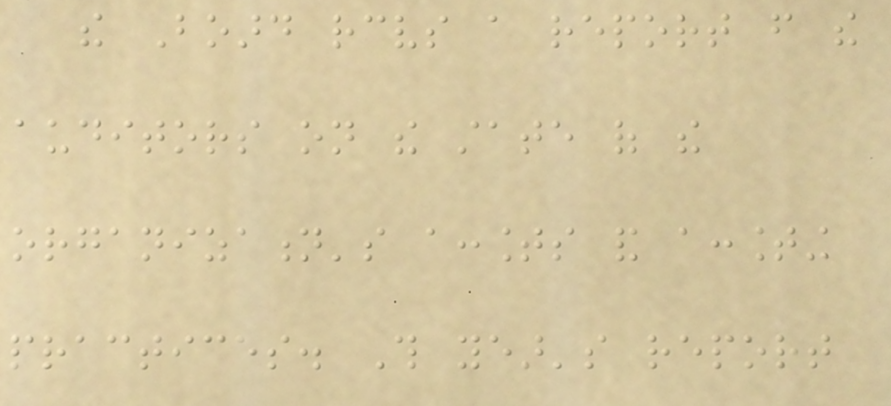the Board receives a report from the
auditors on the state of the
organization's accounts and accounting
practices. This year's report
